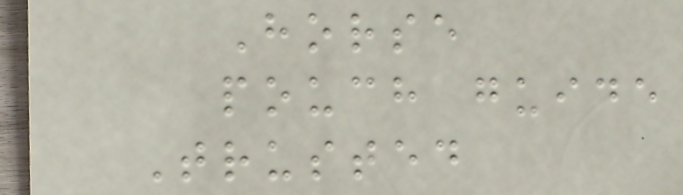Horse
pouch guide
Trusted
